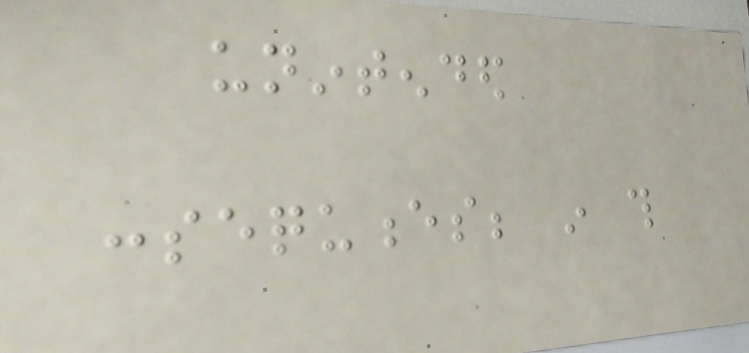unintended
consequences; in this
